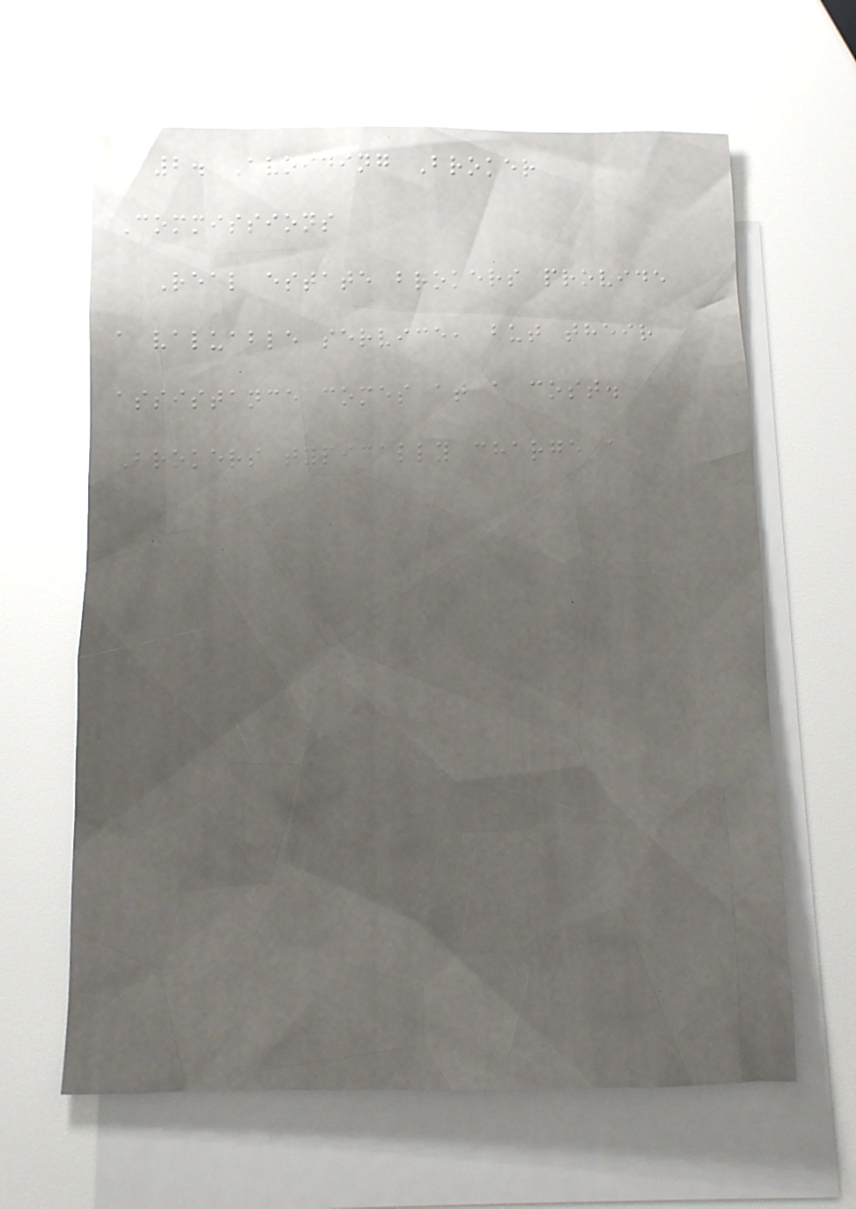2. Avoiding Broker
Commissions
Real estate brokers provide
a valuable service, but their
assistance comes at a cost.
Brokers typically charge a
